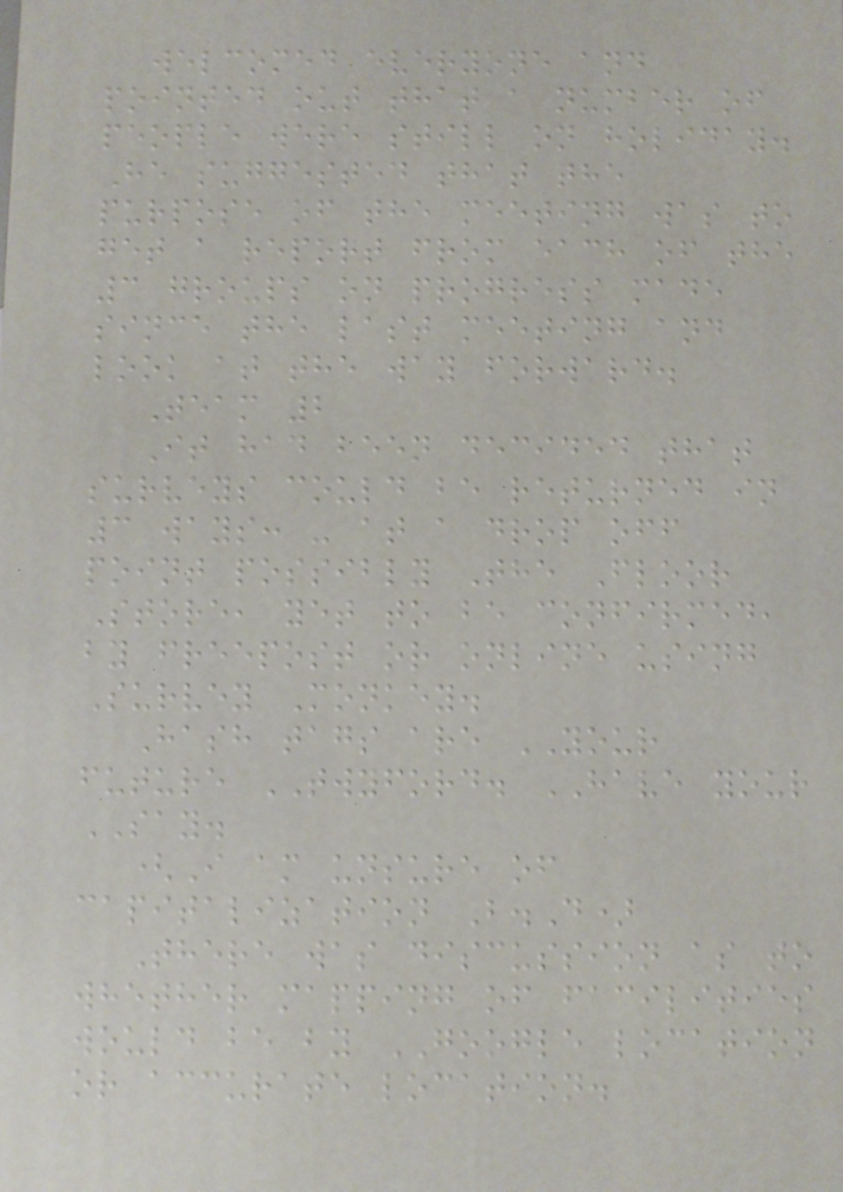welcomed everyone and
pointed out that a number of
people were still on holiday.
He suggested that the
purpose of the meeting was to
get a report from each of the
3 groups on progress made
since the last meeting and
look at the way forward.
Team 2
It had been decided that
surveys could be returned in
3 ways: - at a drop off
point possibly The Floor
Store, yet to be confirmed,
by freepost or online using
Survey Monkey.
Hash tags are YOUR
future TWYFORD. HAVE your
SAY.
(I am unsure of
capitalization B.D)
There was discussion as to
whether mapping of facilities
would be by GOOGLE location
or accurate location.
